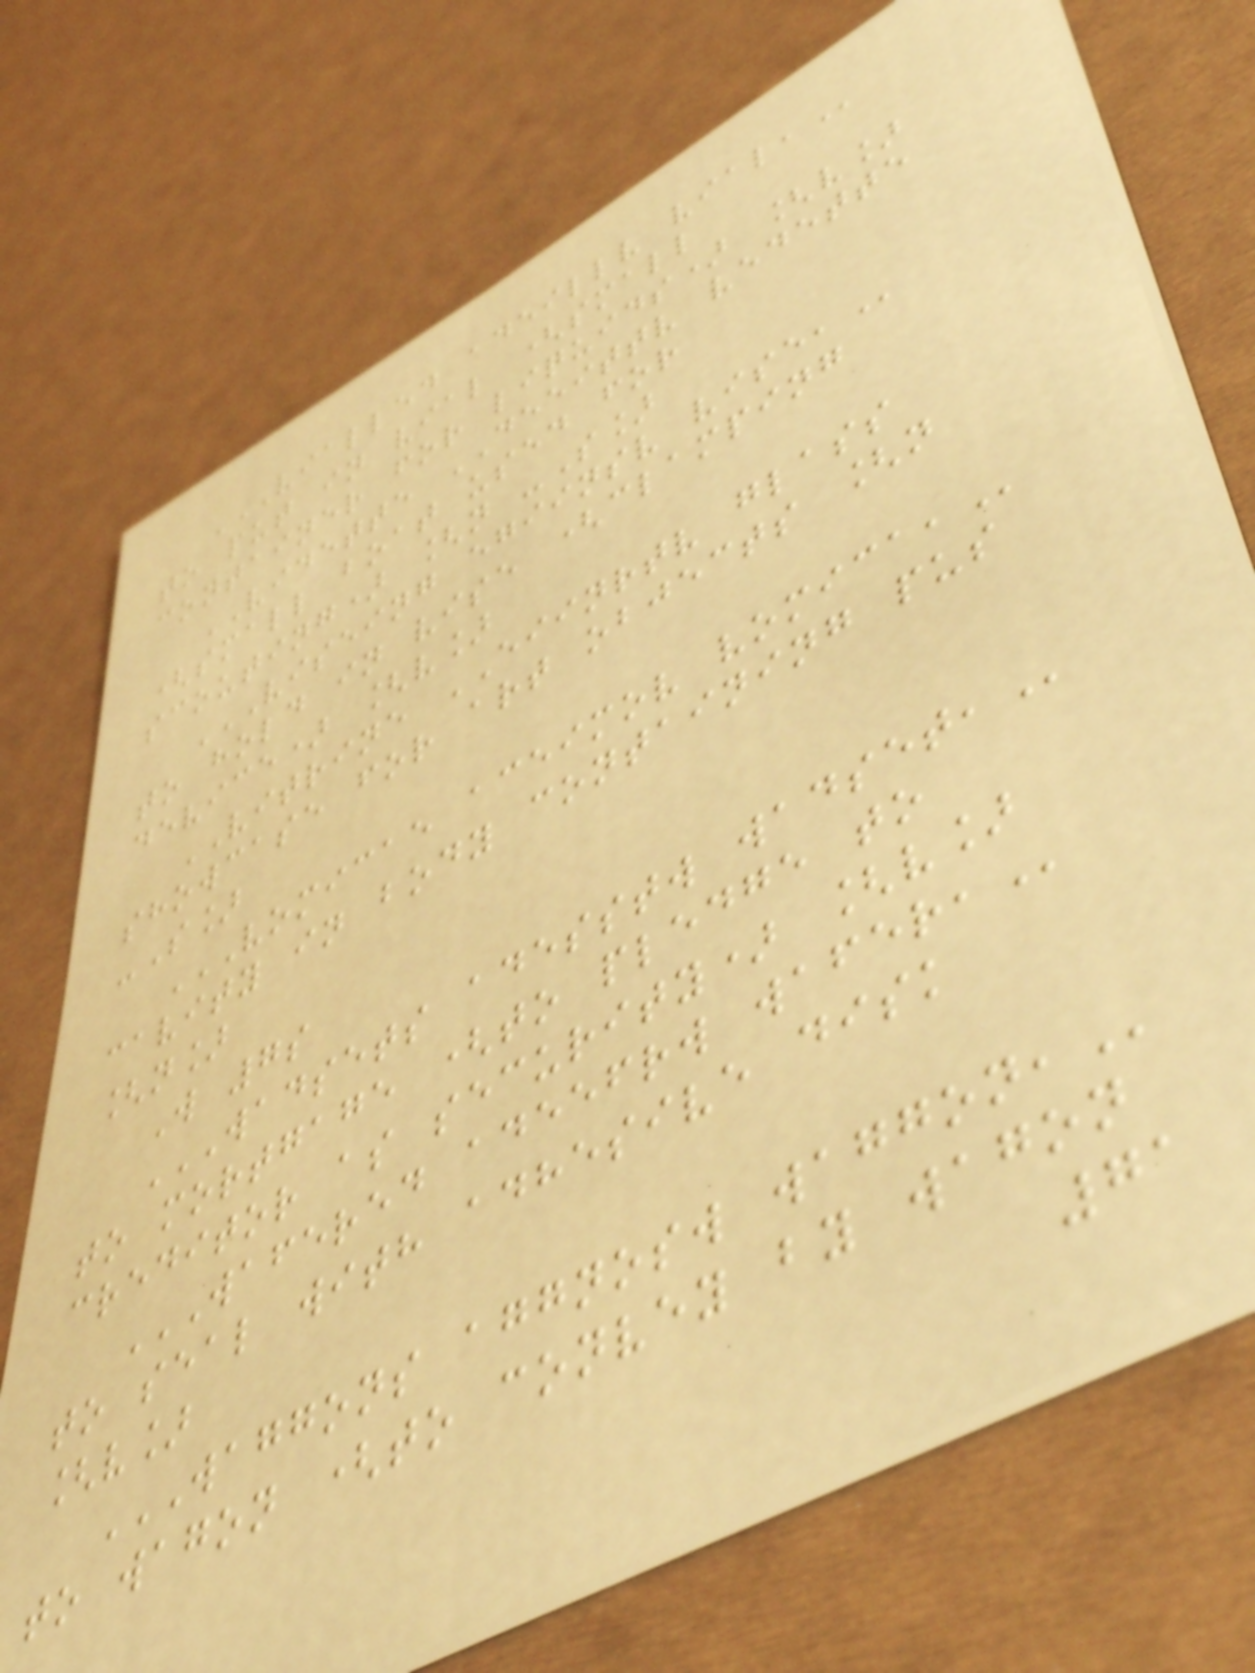VIALLED ADEILLV VIAL,
to put in vial (small
container for liquids) [v]
VIDETTE DEEITTV vedette
(small boat used for
scouting) [n -S]
VISEING EGIINSV VISE,
to hold in vise (clamping
device) [v]
VITRINE EIINRTV glass
showcase for art objects [n
-S]
VOMICAE ACEIMOV VOMICA,
cavity in body containing pus
[n]
W 7s
WADSETS ADESSTW WADSET,
to mortgage (to pledge to
creditor as security) [v]
WAFERED ADEEFRW WAFER,
to seal with adhesive disk
[v]
WAGGONS AGGNOSW WAGGON,
to wagon (to convey by wagon
71
